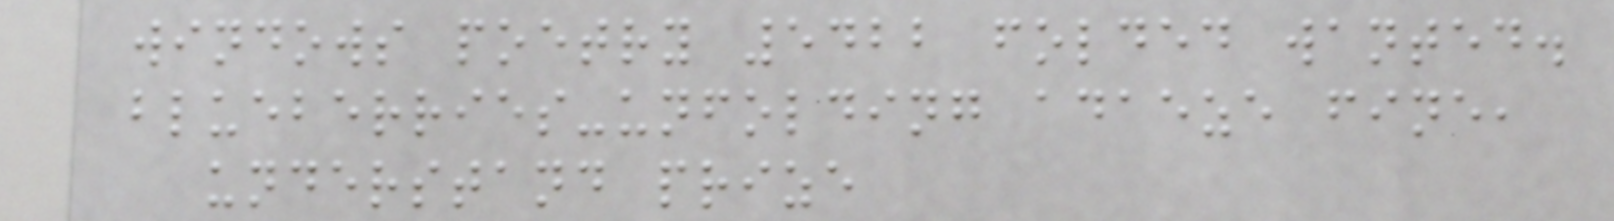windows poetry 5422 folded wanted.
blueberries-unfolding adaeze fine,
understand prize
